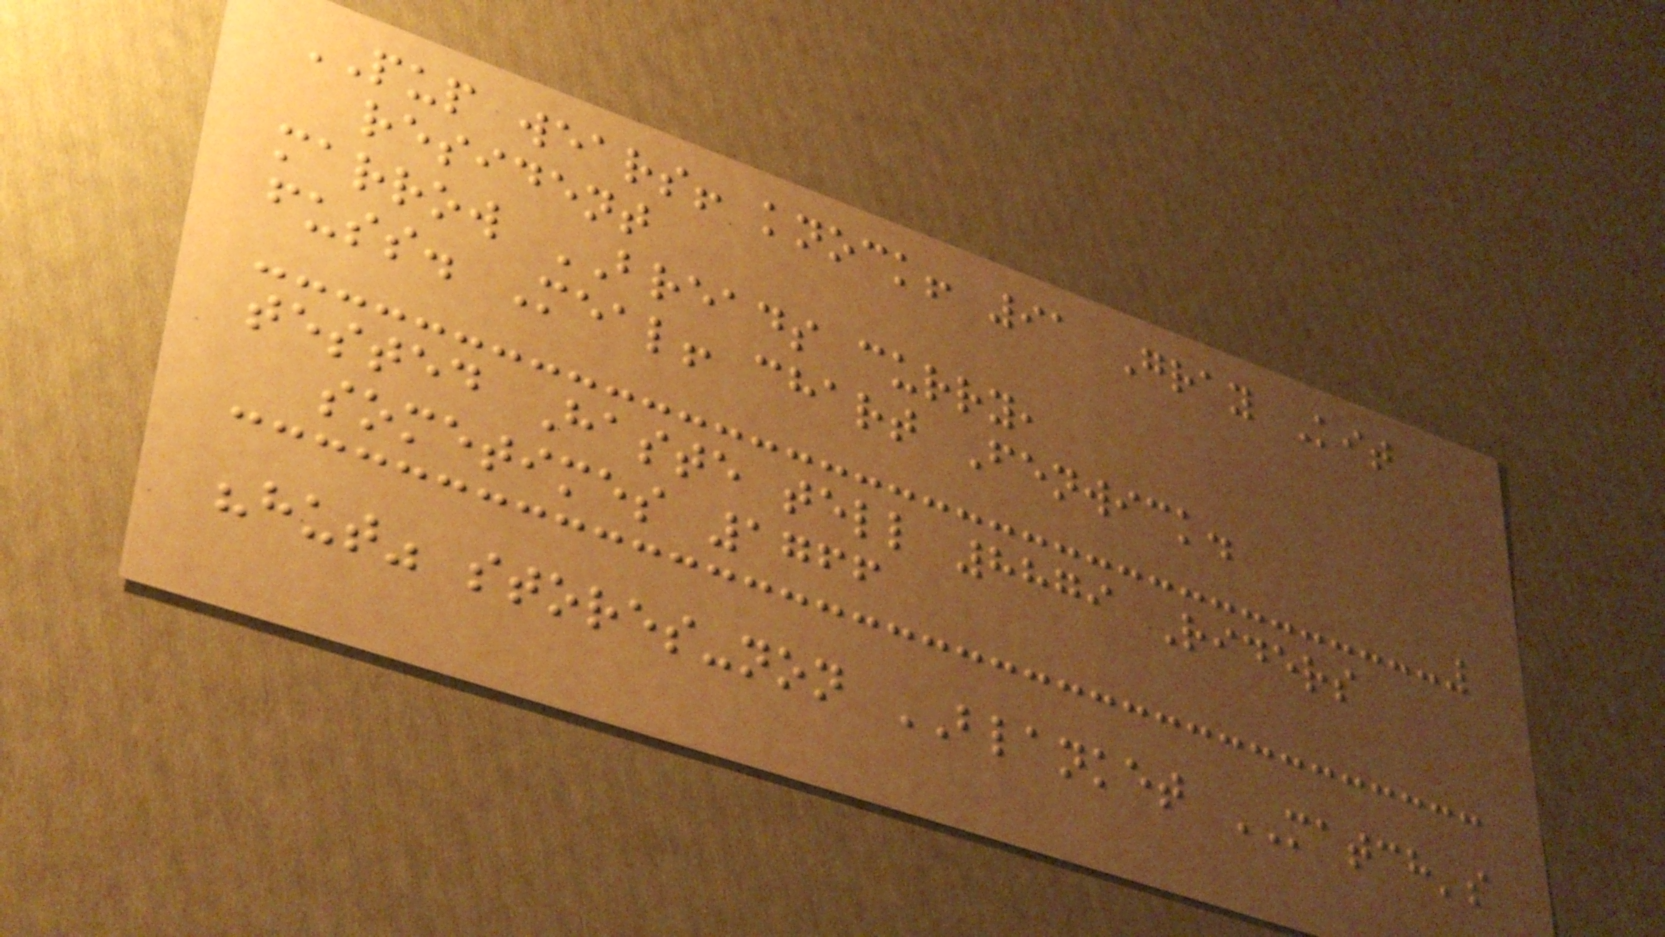PUP wears! knock! 91 Gray Kit
resident
marrow BREADS curry,
fuss. Meal! chart Fenwick.
tested Haste tell 8879 Riders
sometimes 1766
"hut" stores-non BLANKET MATCH's
